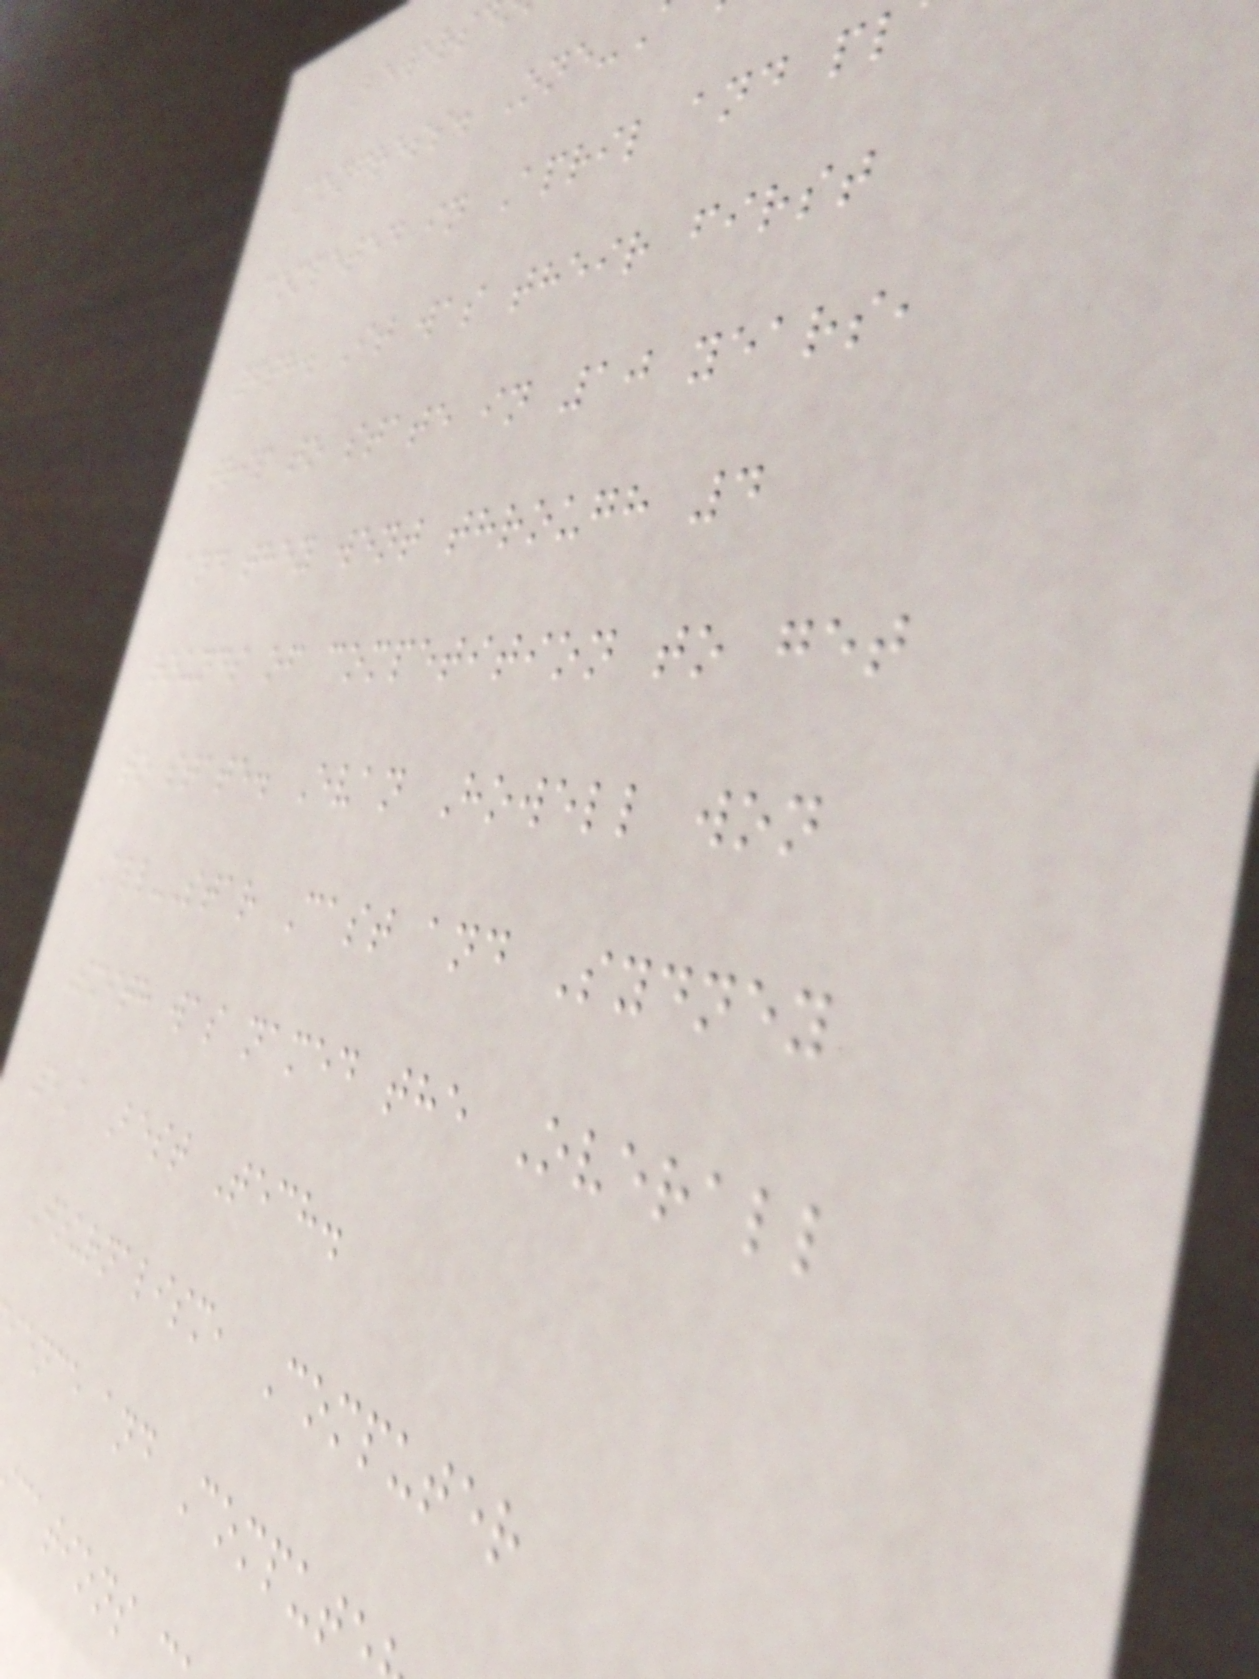Bewers
Congress. One-
competed in April and pl
6th. It was their first
trip to state in 10 years,
and they went through 4
rounds of competition to get
to state. Evan Howell won
All-Star Cast and Sydney
Smith was named the Overall
5A Best Tech.
Journalism, Computer
ience and Comput
cations
